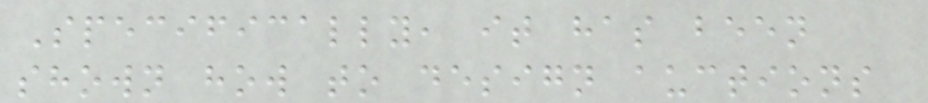Specifically, it has been
shown how to design auctions
